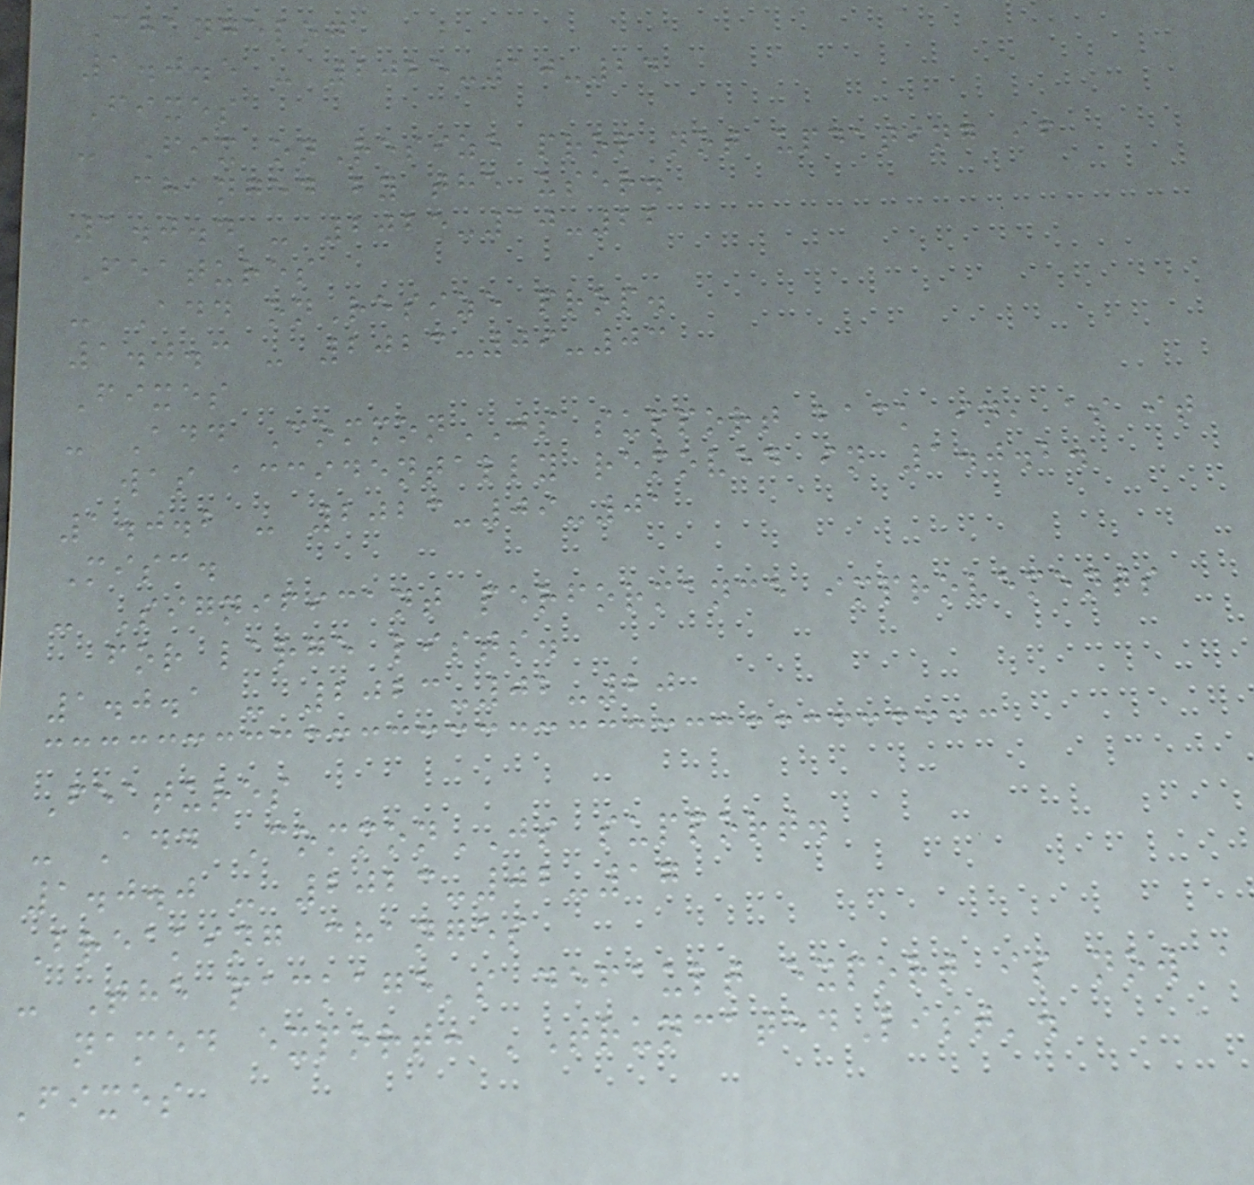Changelog
1.0.5 - 2025-10-24
Fixes
- Fix onResize prop not updating if
changed by the user.
1.0.4 - 2025-10-22
Features
- Add onResize prop.
1.0.3 - 2023-09-03
Fixes
- Add CommonJS support back in, as it
was accidentally removed in 1.0.2.
1.0.2 - 2023-09-01
Misc.
- Significant performance improvements
for large lists.
1.0.1 - 2023-02-20
Features
- Add CommonJS support.
1.0.0 - 2023-02-17
Breaking changes
- The package's default export is now a
named export: 'TruncatedList'.
Fixes
